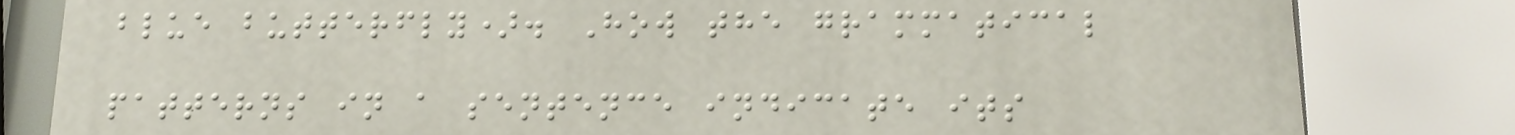blue butterfly). How the grammatical
patterns in a sentence indicate its
